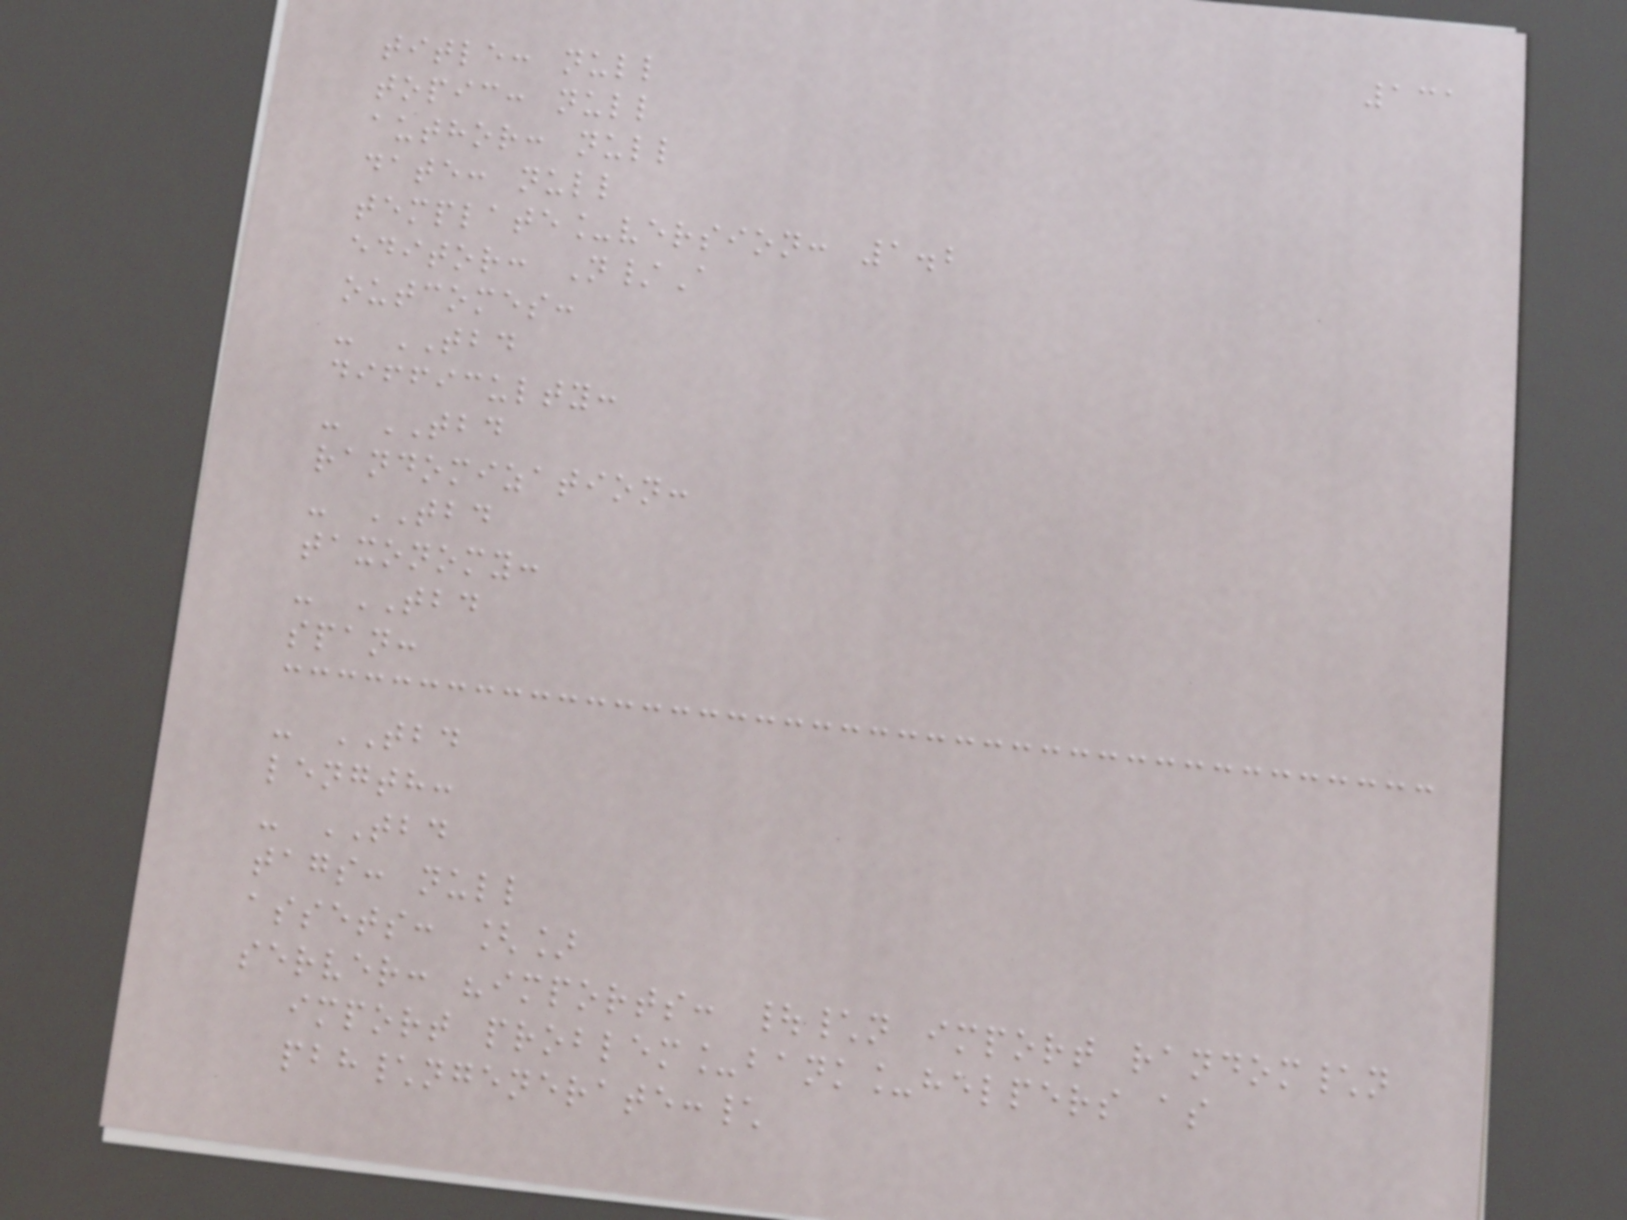131
title: null
topic: null
author: null
date: null
template_version: 1.2
editor: N/A
outcomes:
- TBD
difficulty:
- TBD
randomization:
- TBD
taxonomy:
- TBD
span:
- TBD
length:
- TBD
tags: null
assets: []
server: "imports: |\n import random\n
import problem_bank_helpers as
pbh\ngenerate:\
